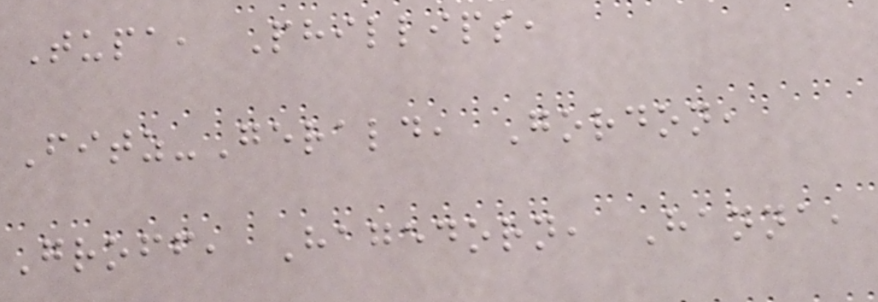Tupa, Phillips,
Fitz-Gerald, Gordon,
Groff, Hagedorn, Hanna,
